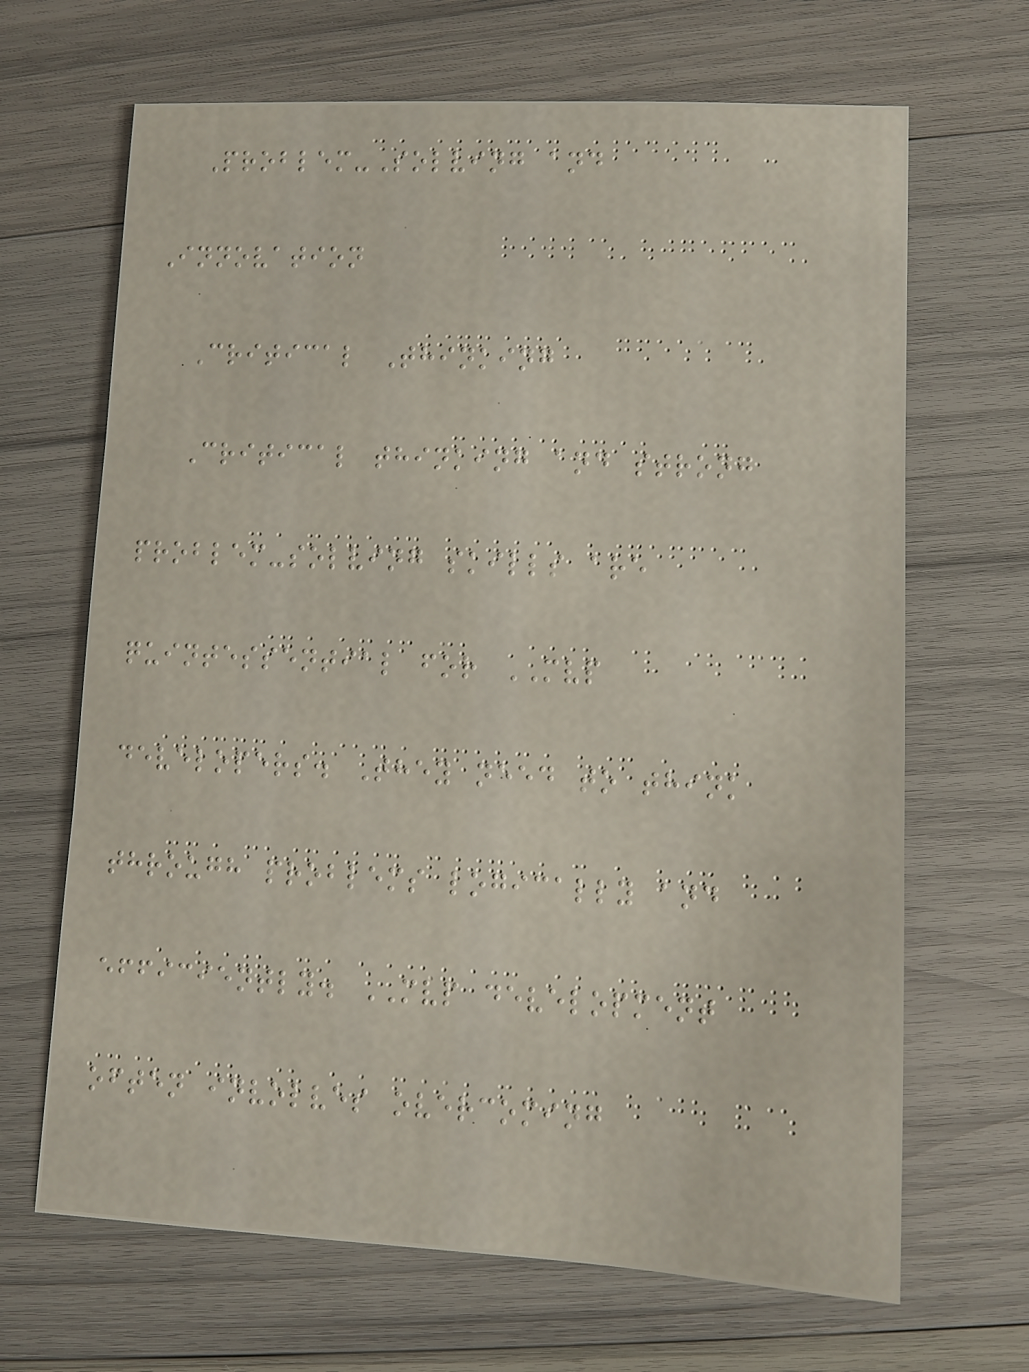Problem-Solving and
Innovation
Critical Thinking
Critical thinking and strong
problem-solving skills are
quintessential for MVP
developers. They need to think
through problems logically and
efficiently. MVP development
often involves overcoming
